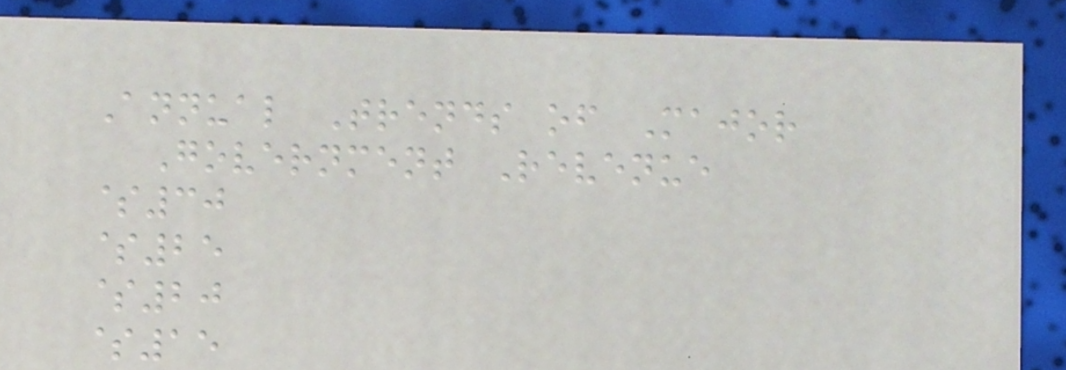Annual Trends of Major
Government Revenue
$30
$25
$20
$15
